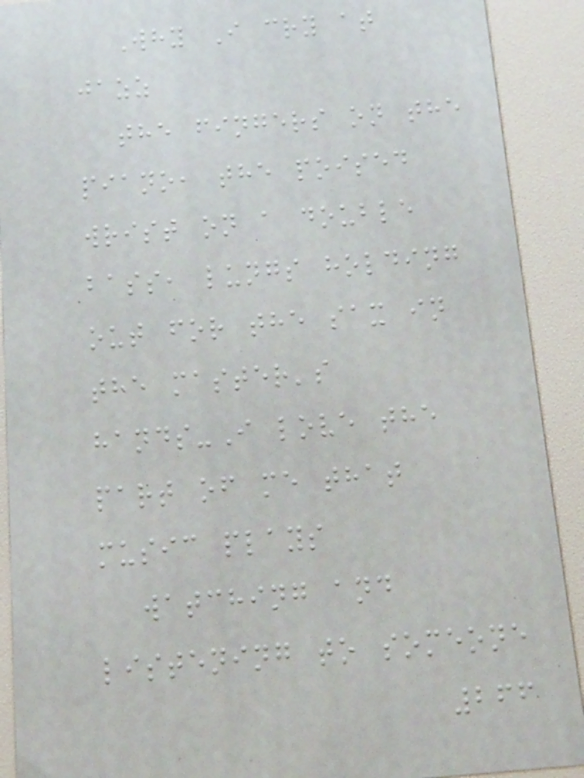Why I cry at
jazz
the fingers on the
piano, the poised
wrist on a double
bass, lungs holding
out for the sax in
the master's
hands-I love the
part of me that
music plays
watching and
listening to someone
266
